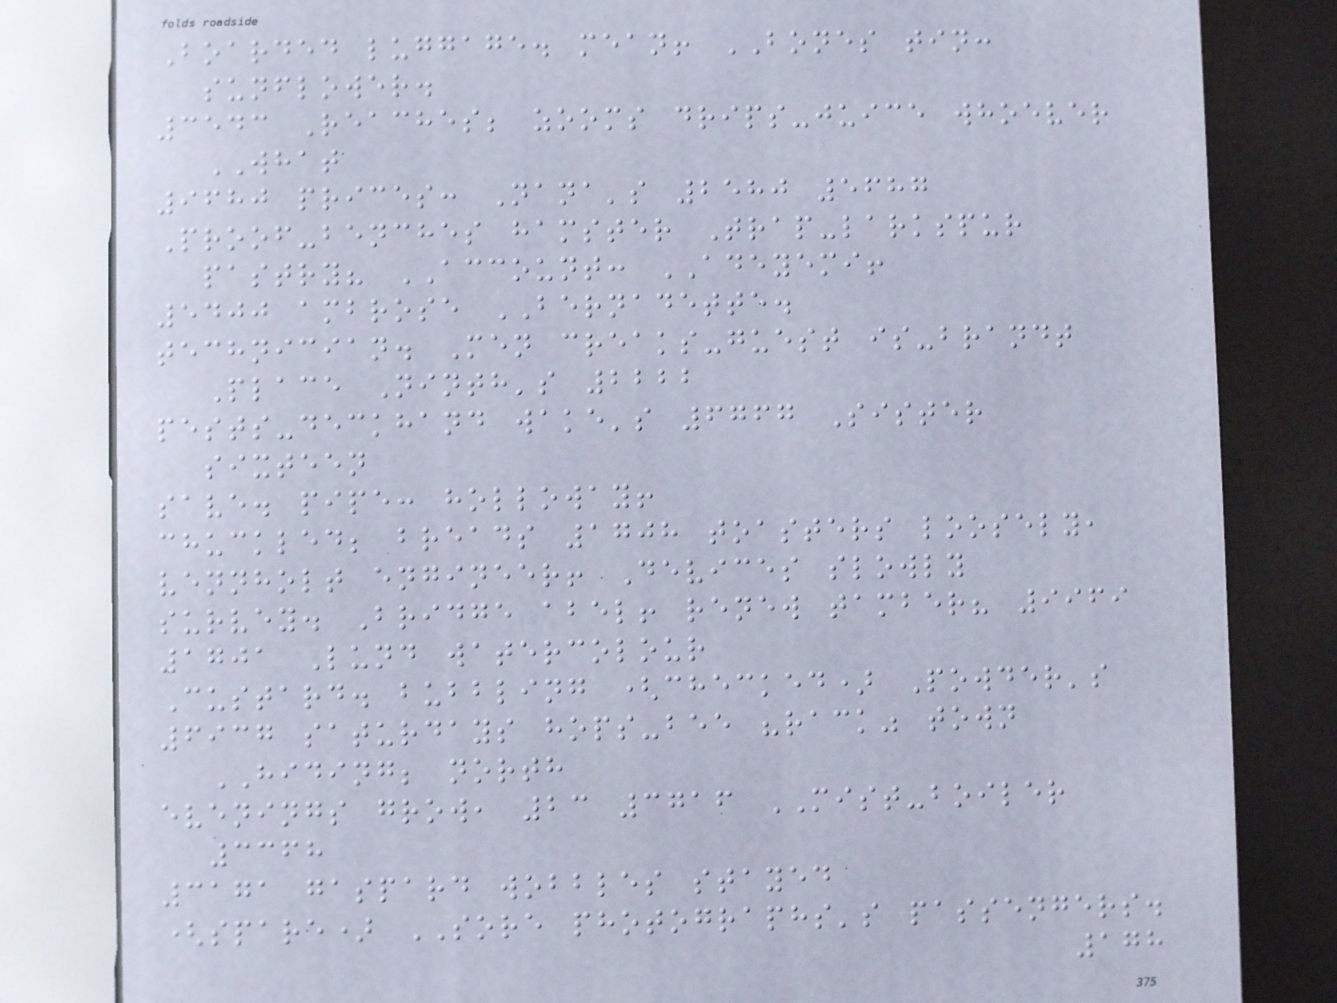Boarded luggage. mean! BONES tin:
sunflower.
3543 Reaches; zooms drips-juice whoever
WHAT
9680 prices: Nana's 2580 5687
Proof-benches hamster Trap-larkspur
pastry? ACCOUNT: ADEYEMI!
5400 ambrose BERNADETTE.
technician. Men creaks-guest is-brandt
Place Ninth's 2222
pests-deckhand wake's 6767 Sister
sixteen
save. pipe: holloway!
chuckled; breads 1708 toasters loosely,
vennholt engineer! Devices slowly
survey. Bridge abel! renew tamber? 9969
1701 Lund watercolour
Custard. bubbling (checked) Powder's
6937 saturdays hops-bee "rack" town
HIDING; north
evenings grow, 23 3716 MIST-boiler
3368
3171 gaspard wobbles stayed
(spare) SORE photographs's passengers.
178
